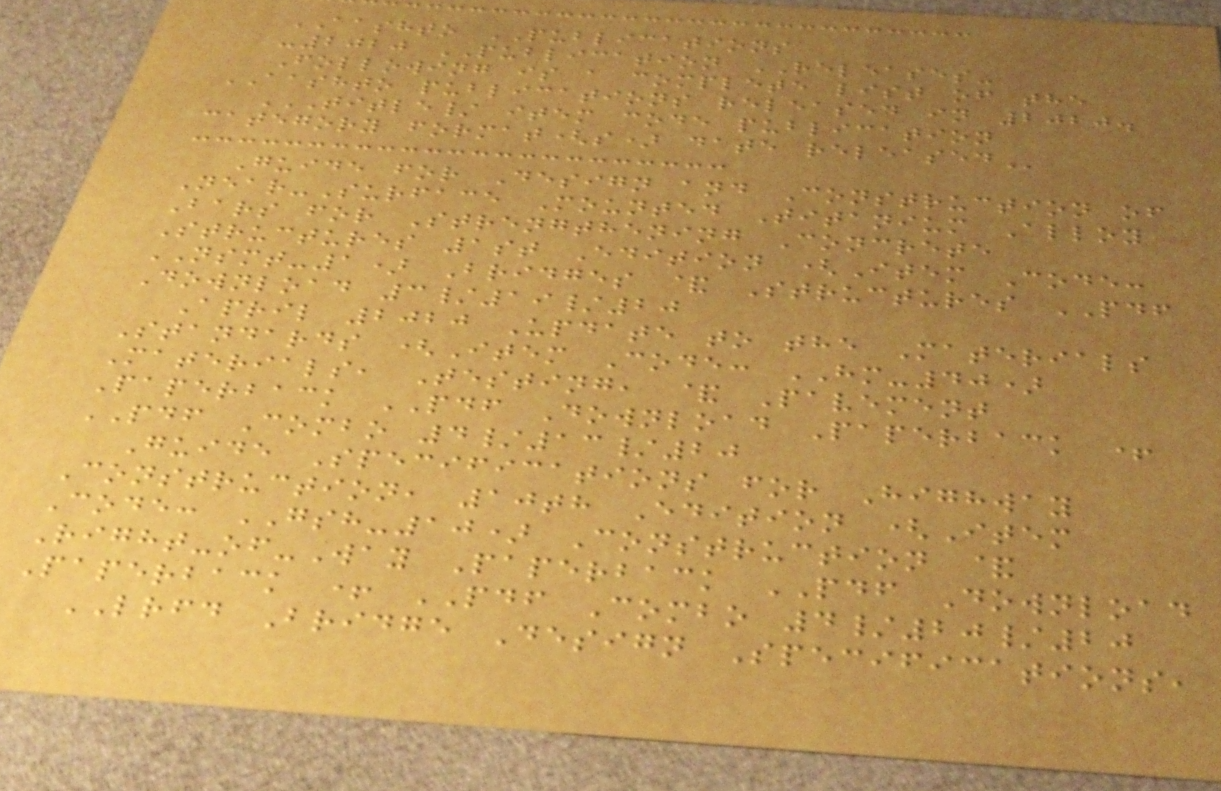AASHTO PUBLICATIONS
-2020 PUBLICATION RELEASES-
Following is a complete list of the
AASHTO publications released in 2020.
TITLE/ ITEM CODE PUBLICATION
CATEGORY FORMAT(S) DATE RELEASED
Guide for Design and Construction of
Near-Surface Mounted Titanium Alloy
Bars for Strengthening Concrete
Structures 1st Edition (Item Code:
NSMT-1) Bridges & Structures PDF
Download 3/19/20
April 2020 Update to the Materials
Standards (Item Code: HM-40)
Materials, Testing, & Pavement
Paperback PDF Download Paperback +
PDF Combo 4/13/20
Guide Specifications for Highway
Construction, 10th Edition (Item
Code: GSH-10) Construction &
Right-of-Way Paperback PDF Download
Paperback + PDF Combo 4/20/20
LRFD Bridge Design Specifications,
